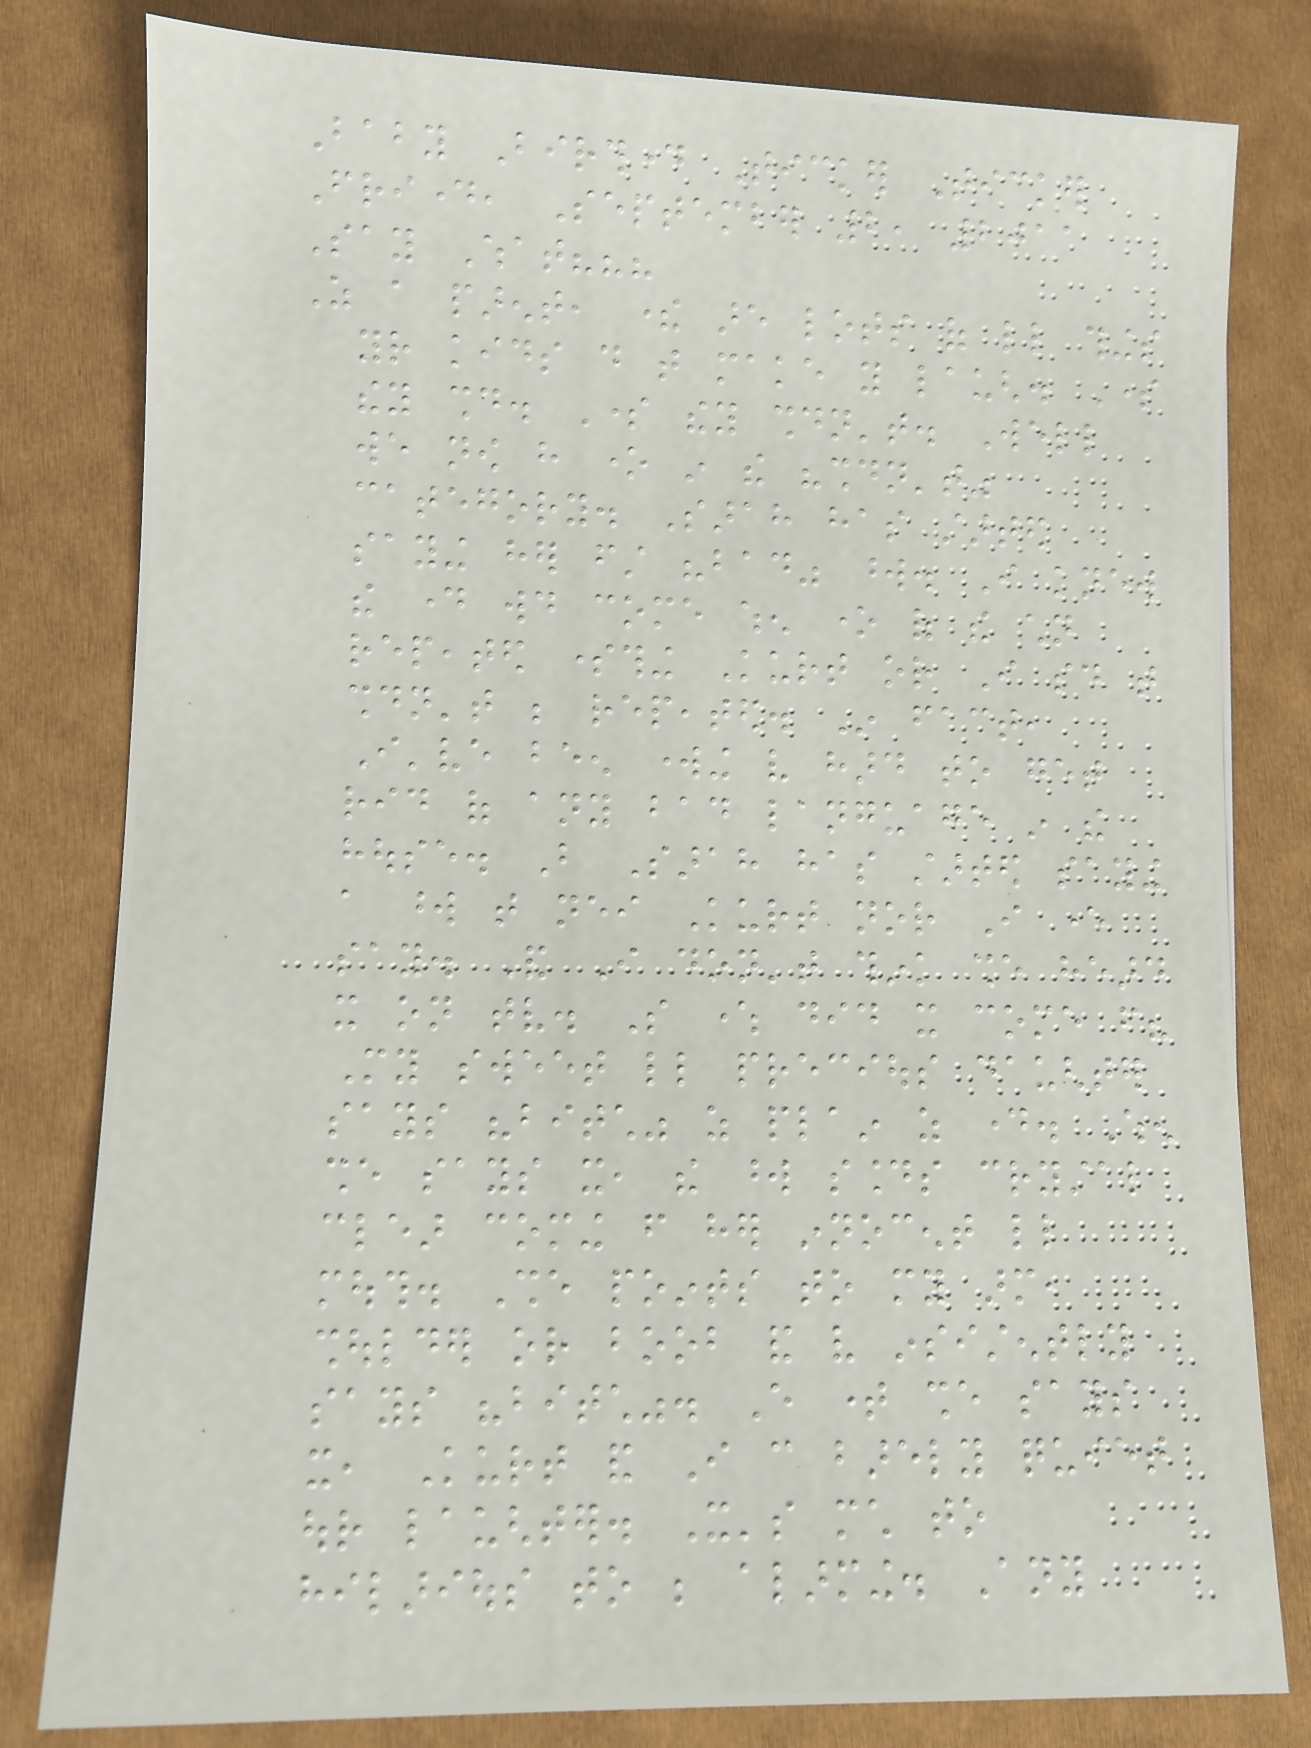Baby Birthday Ticker Ticker
Friday, September 2, 2011
Say What???
As a parent, there are lots of little things
your kids do that make you laugh. Some
they should. Some they shouldn't. Well
we now have one in the "shouldn't"
category. Sarah has started
saying her first "bad" word. I knew
the day would come when one of the children
repeated something Kurt or I said that
shouldn't be repeated. In fact,
I've been working very hard to get
rid of any bad language in the
house. But Sarah has started saying
a word that neither Kurt nor I ever
say. And I don't think she heard
it on tv. So where did it come from?
My sweet little precious daughter
says "bitch" as plain as day. When
she says it, the word sounds crystal
clear coming from her innocent little
mouth. She points to my arm,
shoulder or boob and very insistently
says "bitch". Every time she says
it, Kurt and I can barely quiet
our laughter. It's much to
hilarious to be alarming. Any
